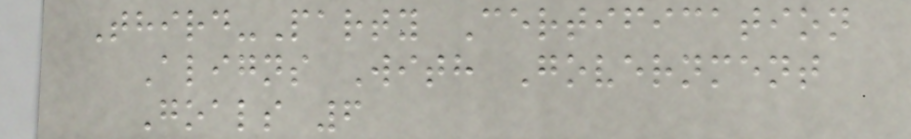Third-Party Certification
Aligns With Government
Goals 6
